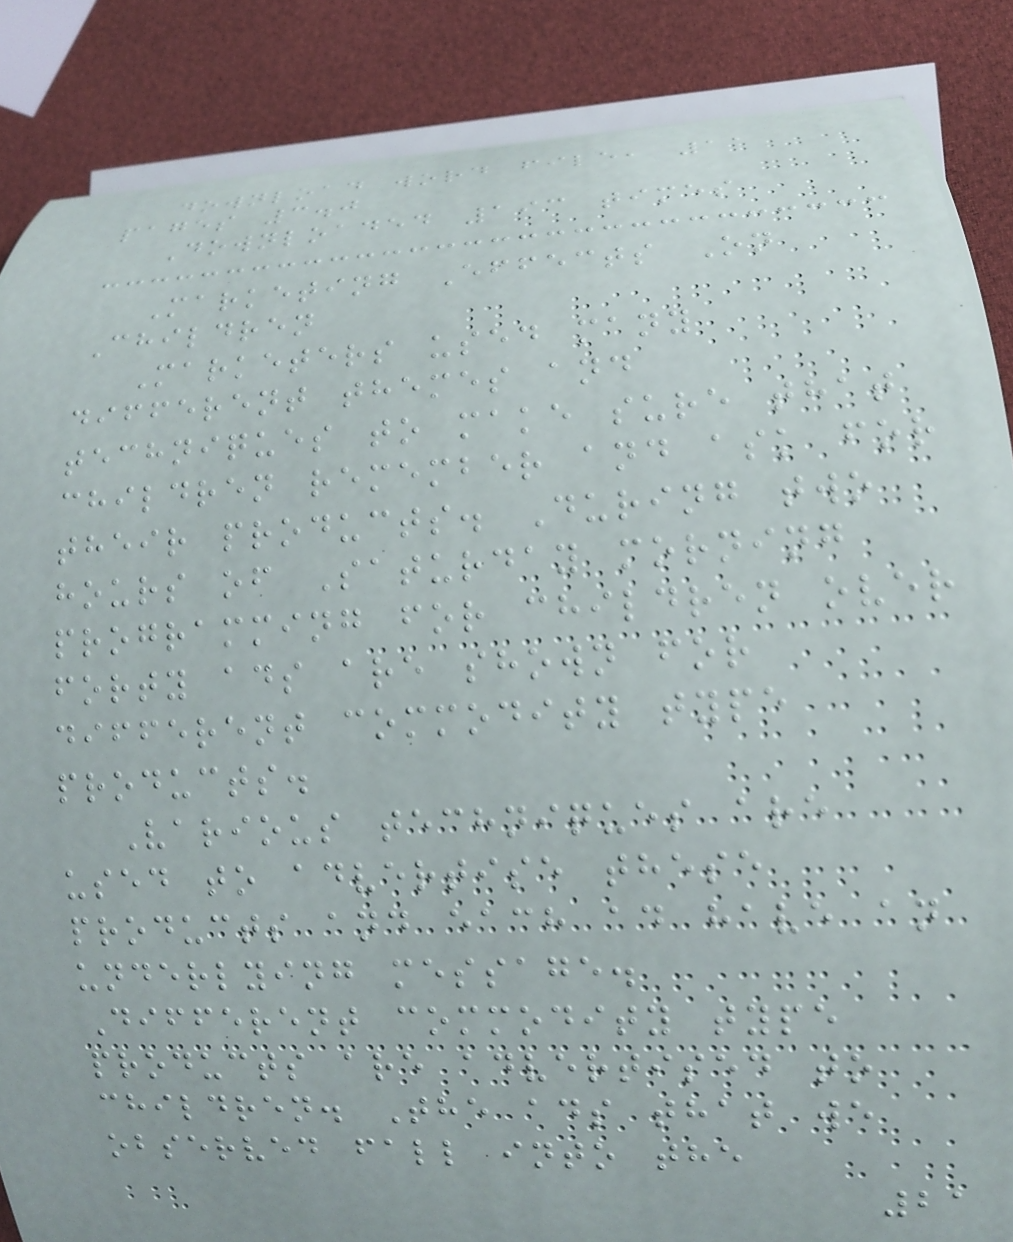download word file, 11
pages 3.0
Downloaded 193 times
Marketing Effects On
Children
Marketers used many
different themes and
techniques to make sure that
children remember and ask for
their products. During two
hours of Saturday morning
programming for children over
forty ads are shown for
different commodity type
products.
Various techniques are
used to advertise these
products and each ad have an
underlying message.
Different commodity type
products are advertised to
children. The ads that we
observed fall into the
21
